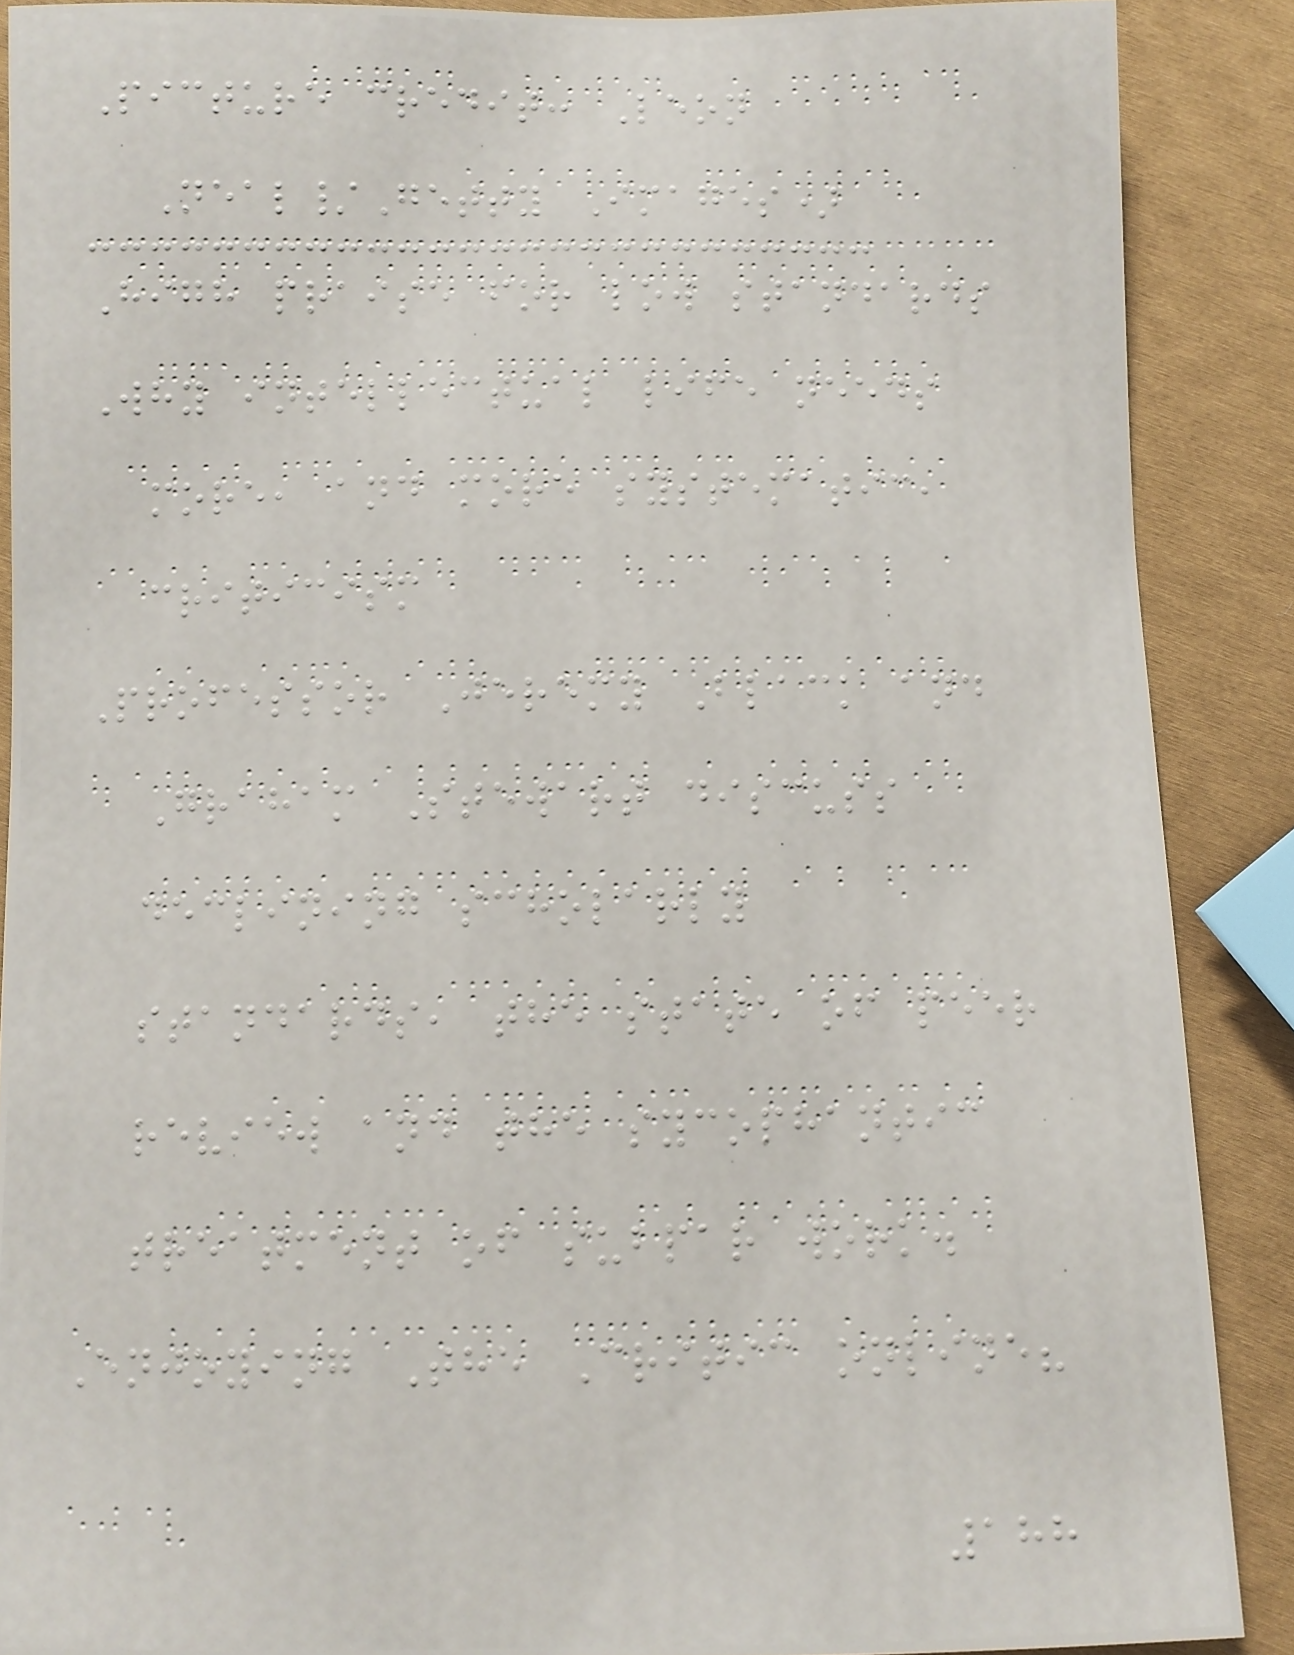Picture credit: Leon
Neal/Getty Images)
High praise for low standards
Why intellectual life needs
more, and more systematic,
criticism
Professor Jeremy Black and
Graham Stewart discuss
declining scholarly
standards, the state of peer
review and the sycophantic
treatment of subpar work.
Enjoying The Critic online?
188
